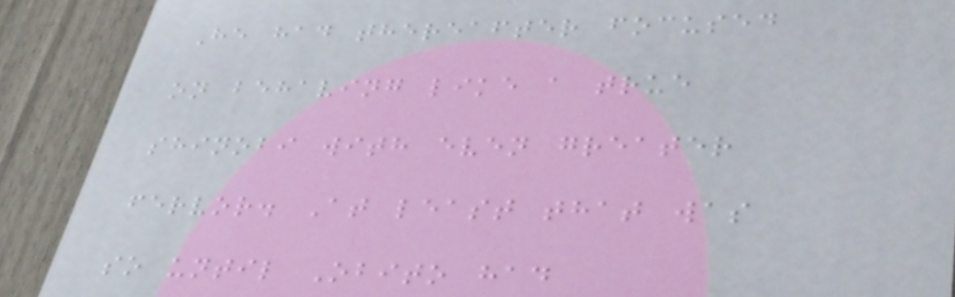He had thereafter focused
on behaving like a true
shinobi with even greater
fervor. At least that was
so until Obito had
